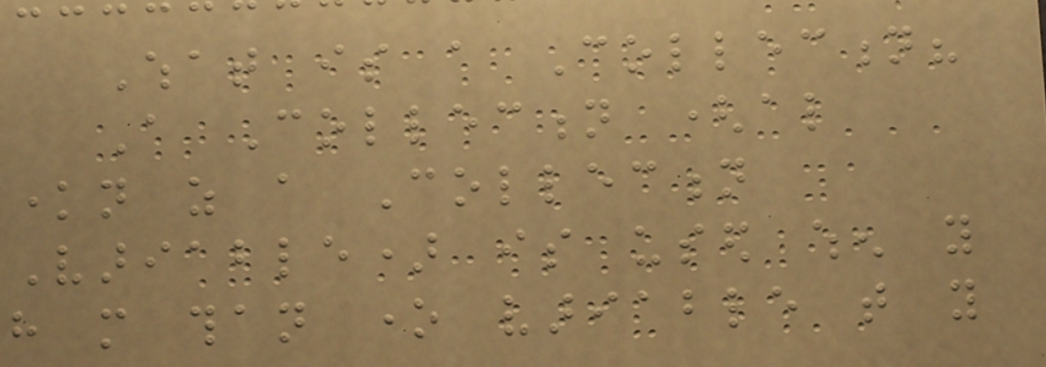What is a Collection?
A Collection (also
known as a Collection
Variable) is used when you
have more than one variable that you
